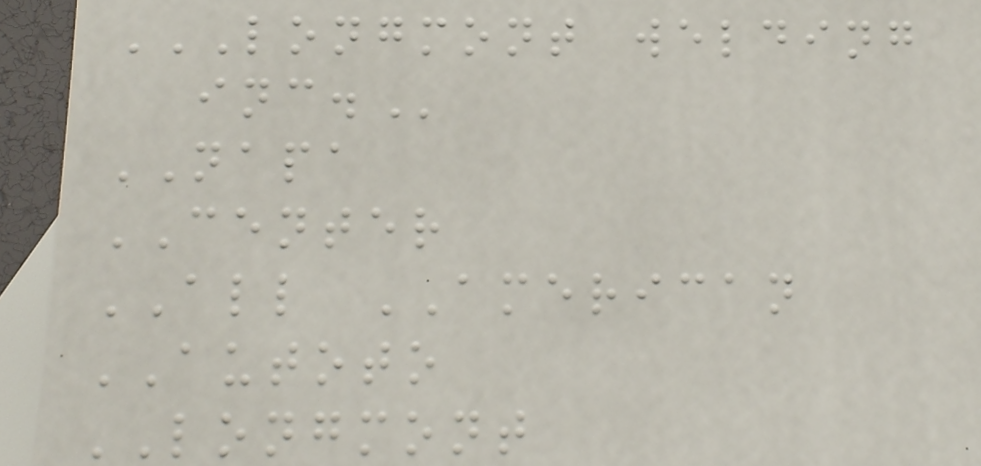LONGMONT WELDING
INC.
NAPA
CENTER
ALL AMERICAN
AUTOTO
LONGMONT
